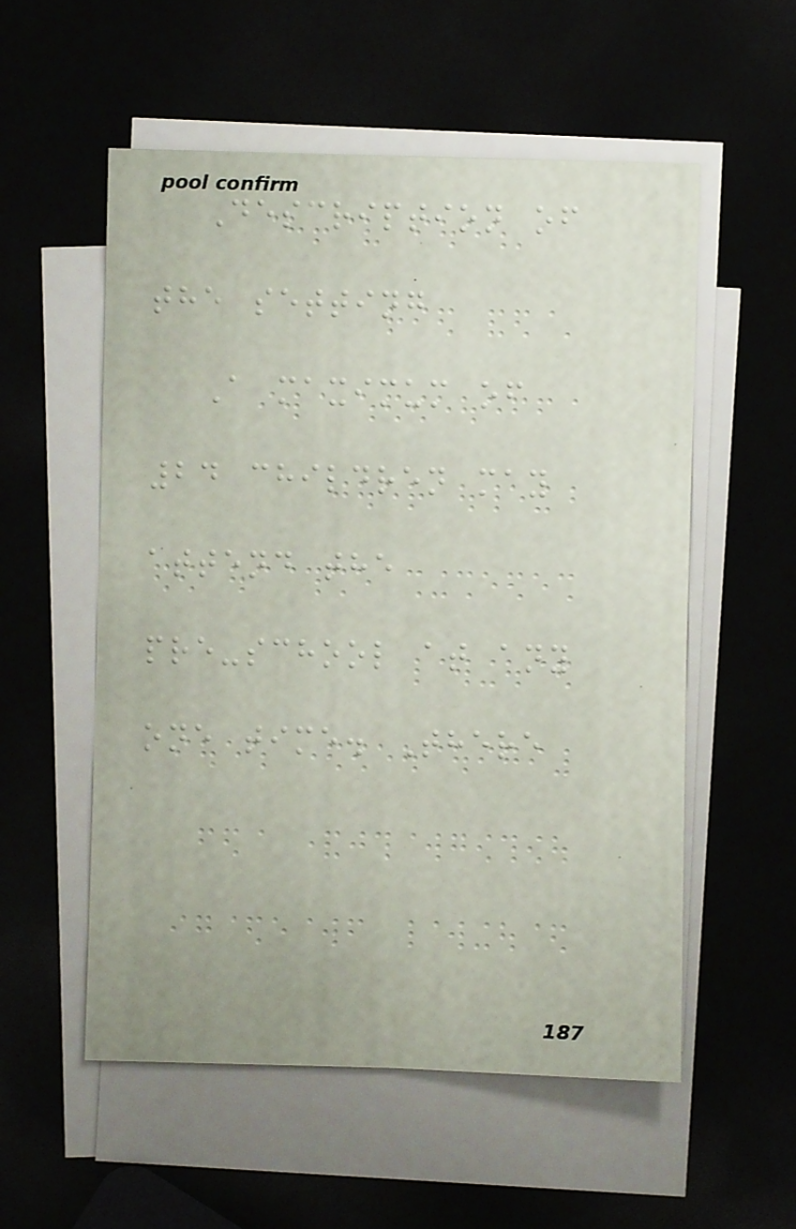Description of
the setting
A maximum of
24 children may
attend the
pre-school at any
one time. There
